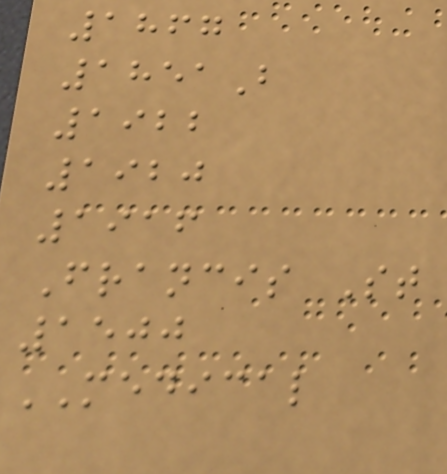1867
1851B
1922
1920
1916
Francis St
1500
MEDICAL
